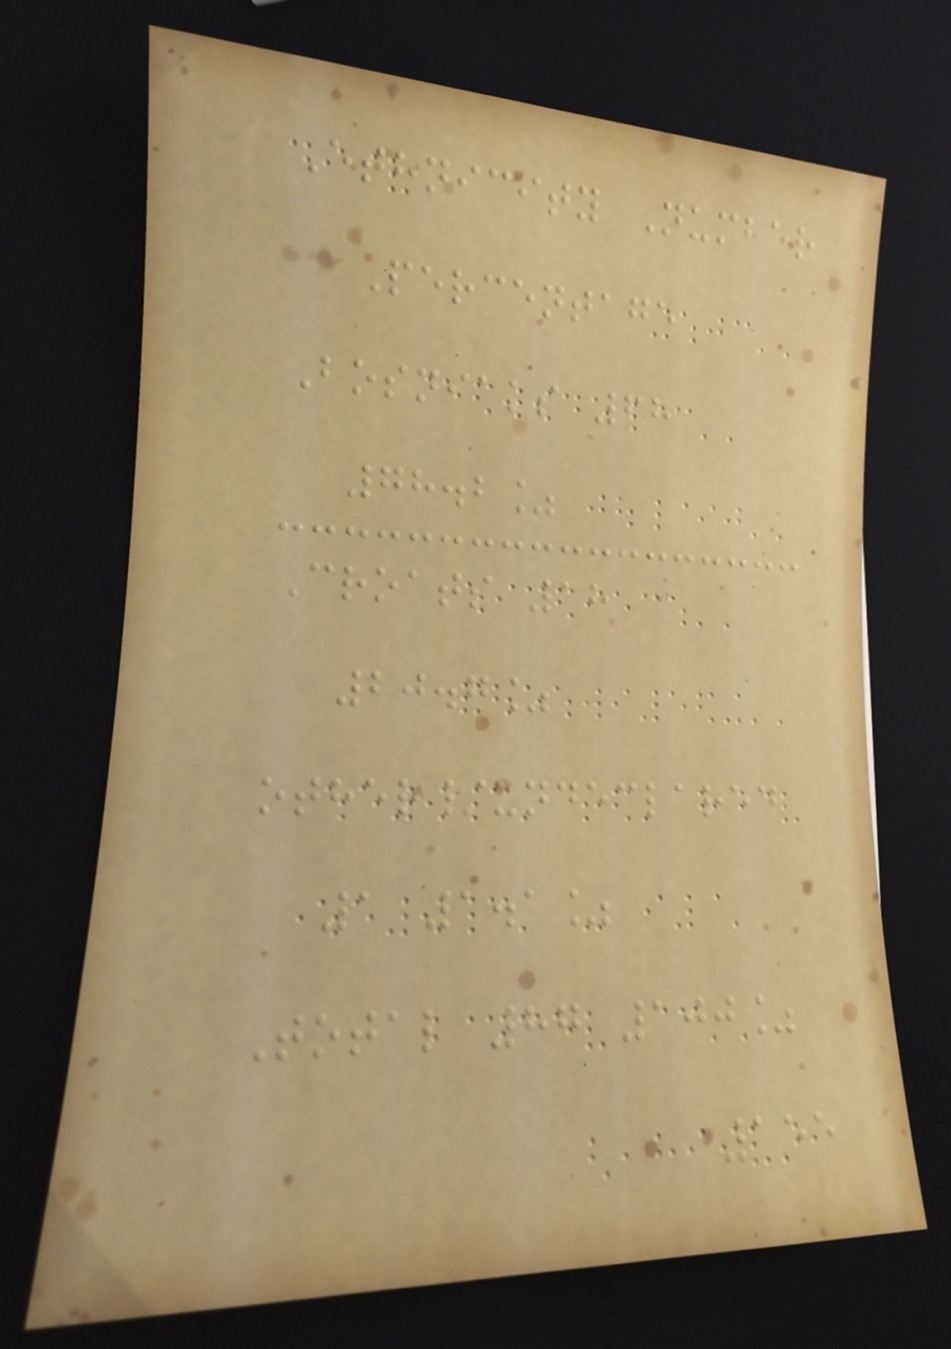Ethnicity Number
Percentage
Bosniaks 68
78.2%
Croats 18
20.7%
other/undeclared
1 1.1%
Total 87 100%
155
